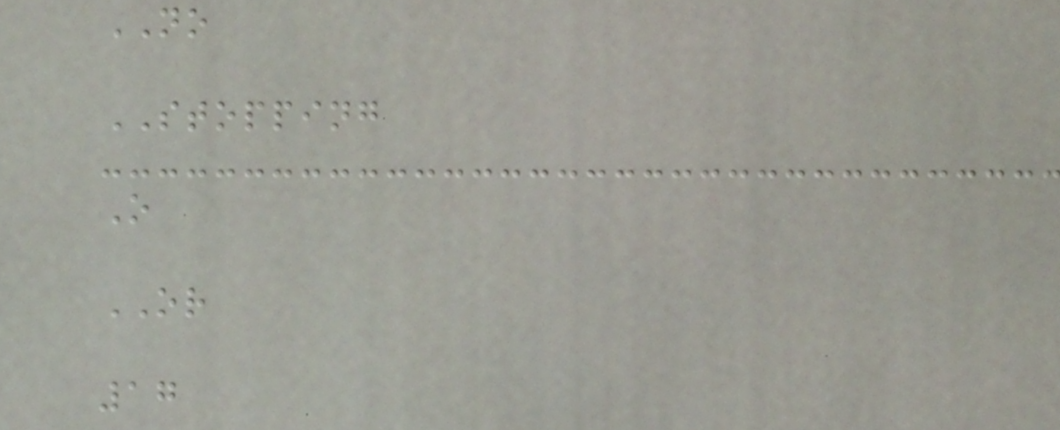NO
STOPPING
O
OR
17
